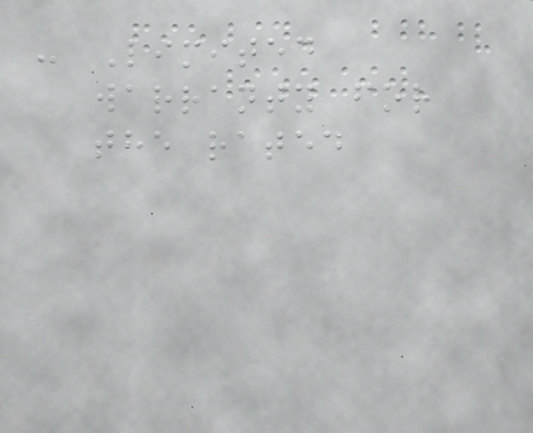- Limited
warranty for
the rated
